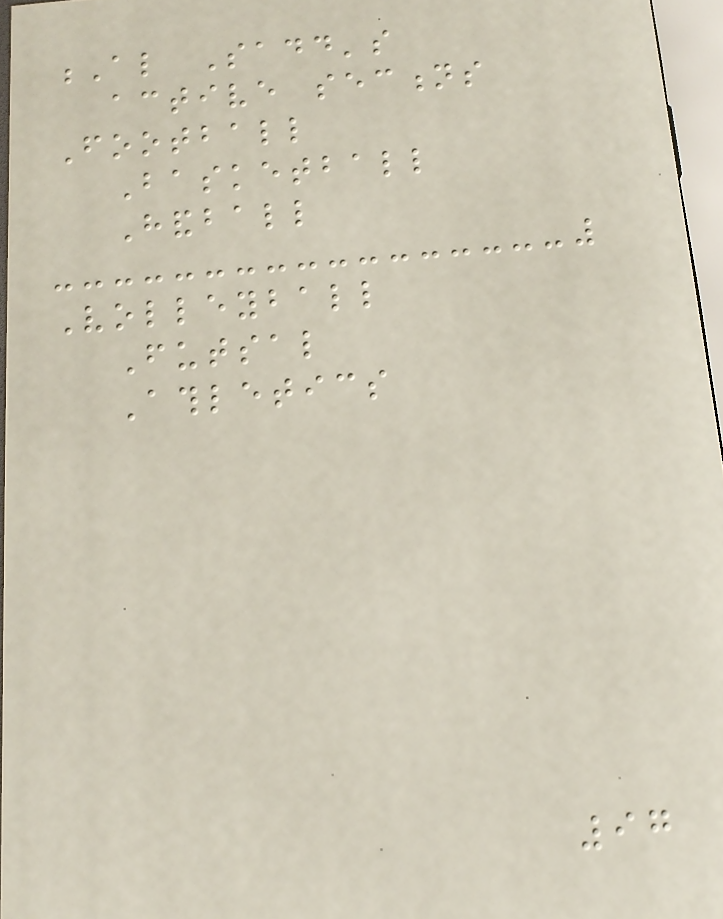Al Sadd's
active sections
Football
Basketball
Handball
Volleyball
Futsal
Athletics
97
